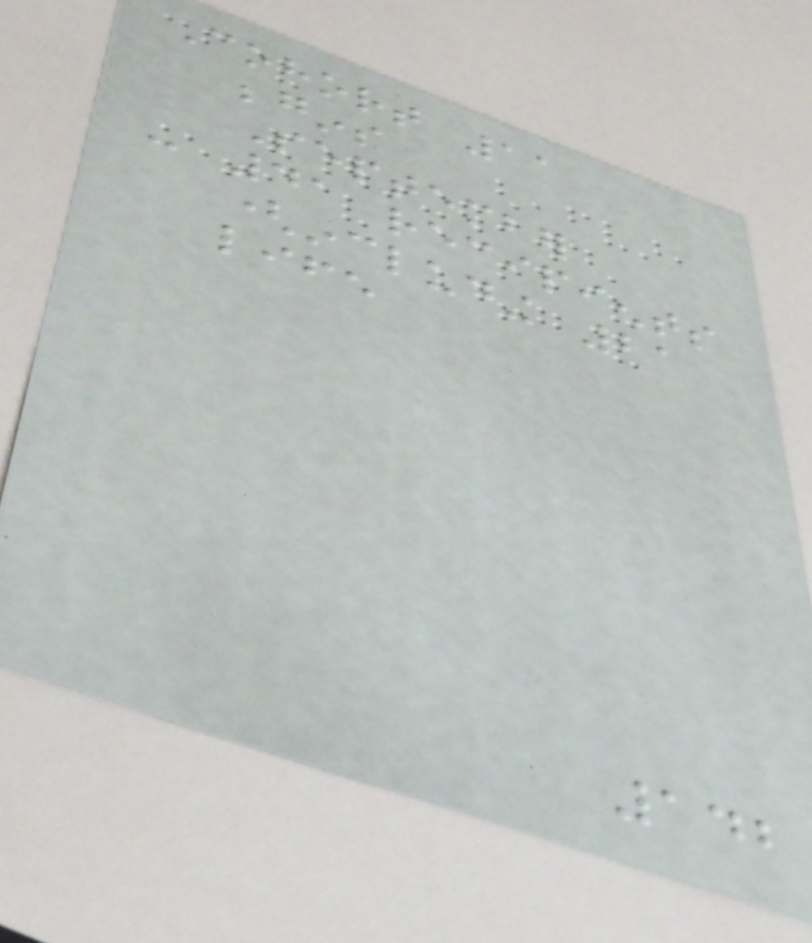Cohort 11
begins
September
- 41 recipients
(including 21
life
142
